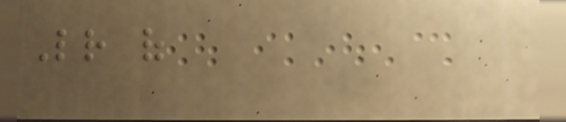Letter of
